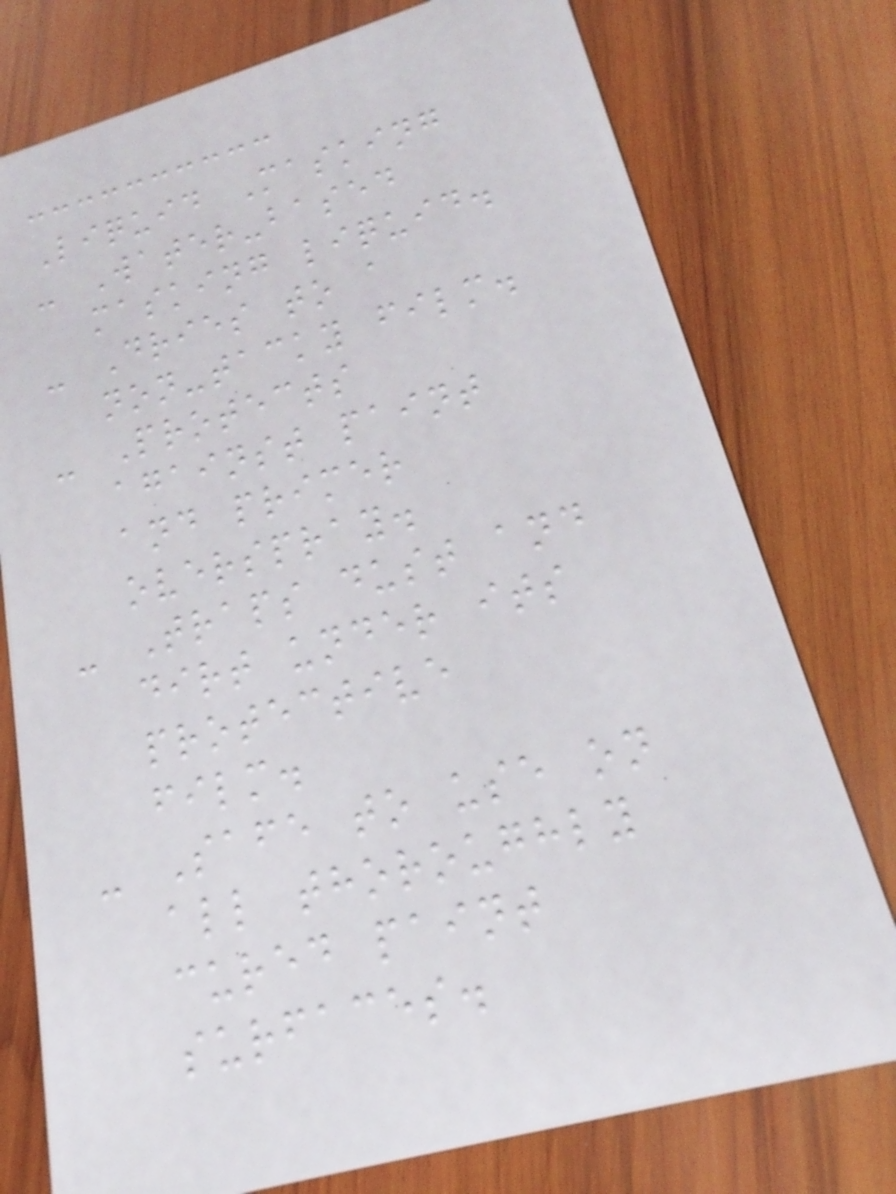Liquid Masking
- Water-based
masking liquid.
- Dries to a
non-tacky film.
- Protects
against paint
and primer
overspray.
- Traps dust and
dirt under its
protective
film.
- Safe to use on
all thoroughly
cured paint
surfaces.
